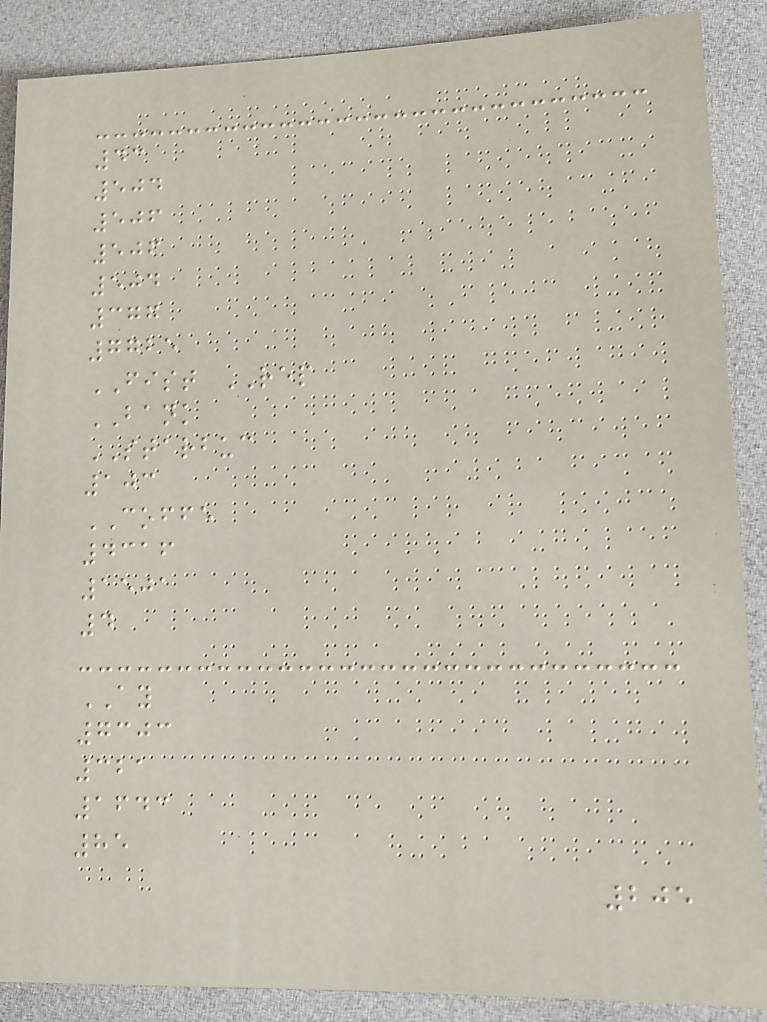43
504
506
506
504
377
7725
FIST REP
BANK
STARBUC
103
COFFE
4316
1501
4
AY
7303
321
1643
85
205
